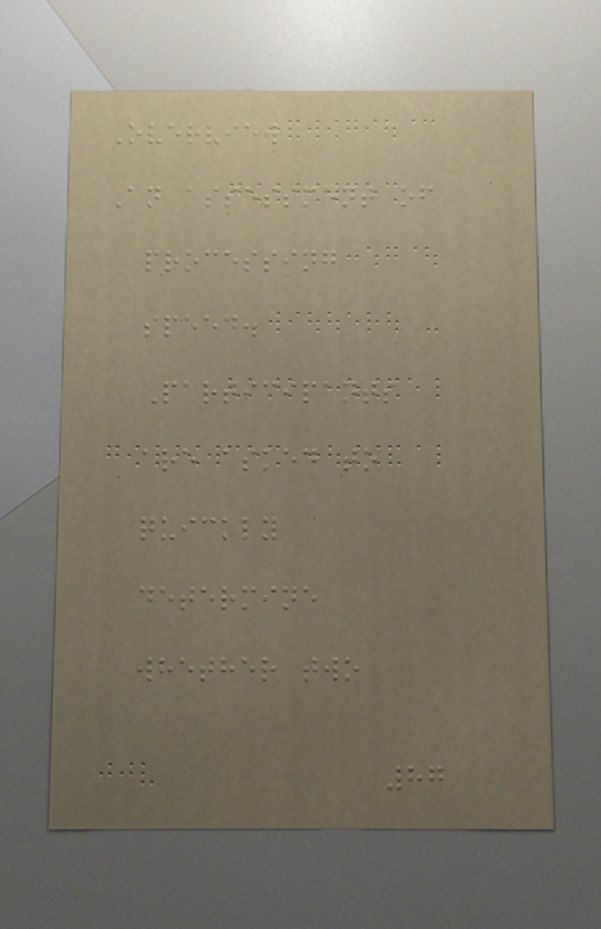Overview
An assessment of
processing
speed.
Participants
are asked to
quickly
determine
whether two
87
